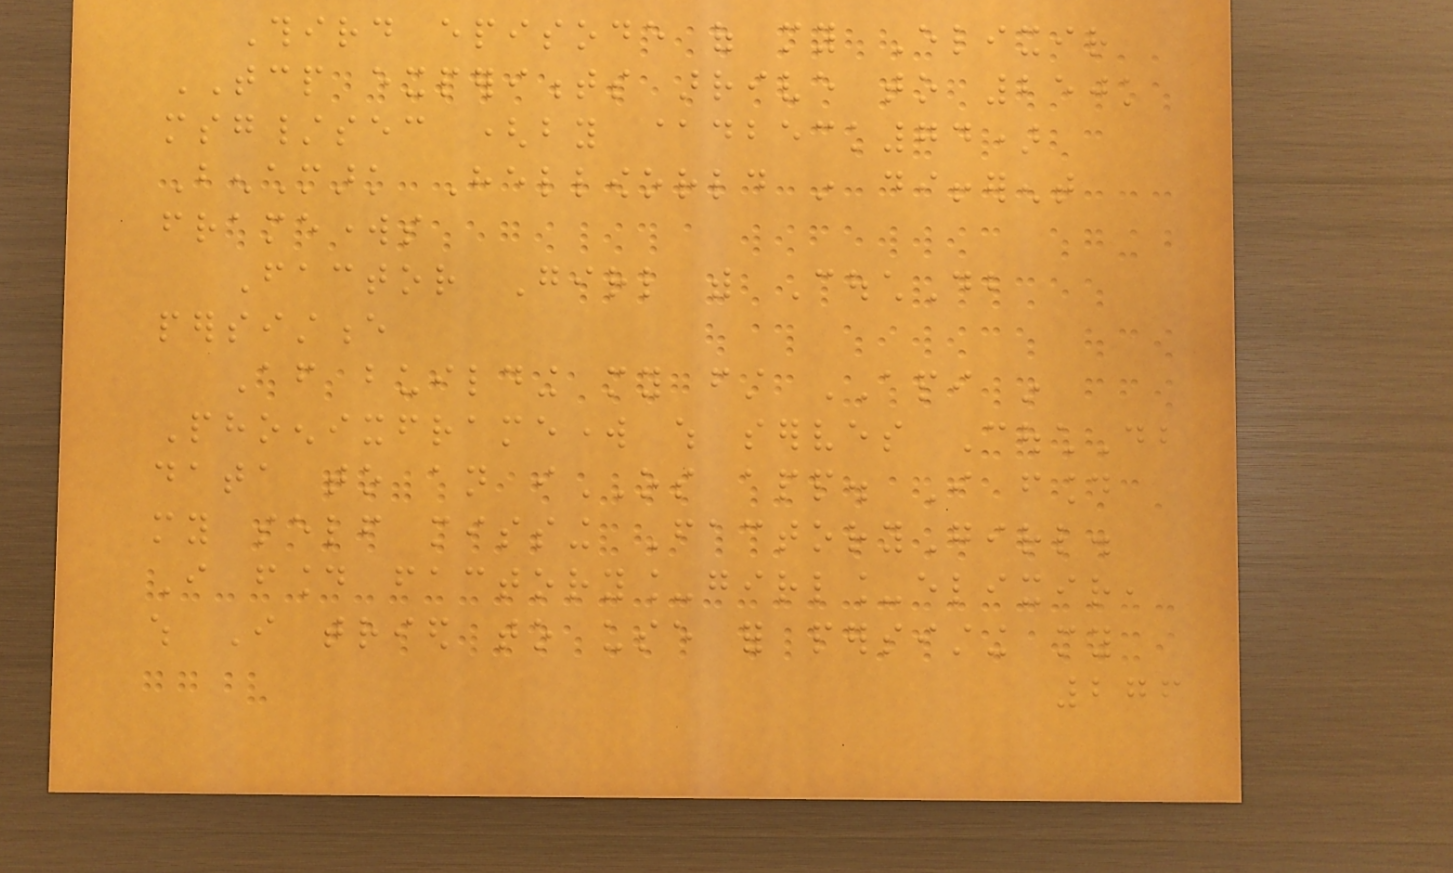Third episode of my Elixir
TCP experiments arrive to 250k
msg/sec (by @dbeck74)
Benchmark Helloworld in different
frameworks
Factor Girl with CouchDb
persistence
After building my first API in
Phoenixframework which serves CouchDb
data to an iOS app. I found
my self missing FactoryGirl.
I found factory_girl_elixir,
which I tried to use for persisting my
276
